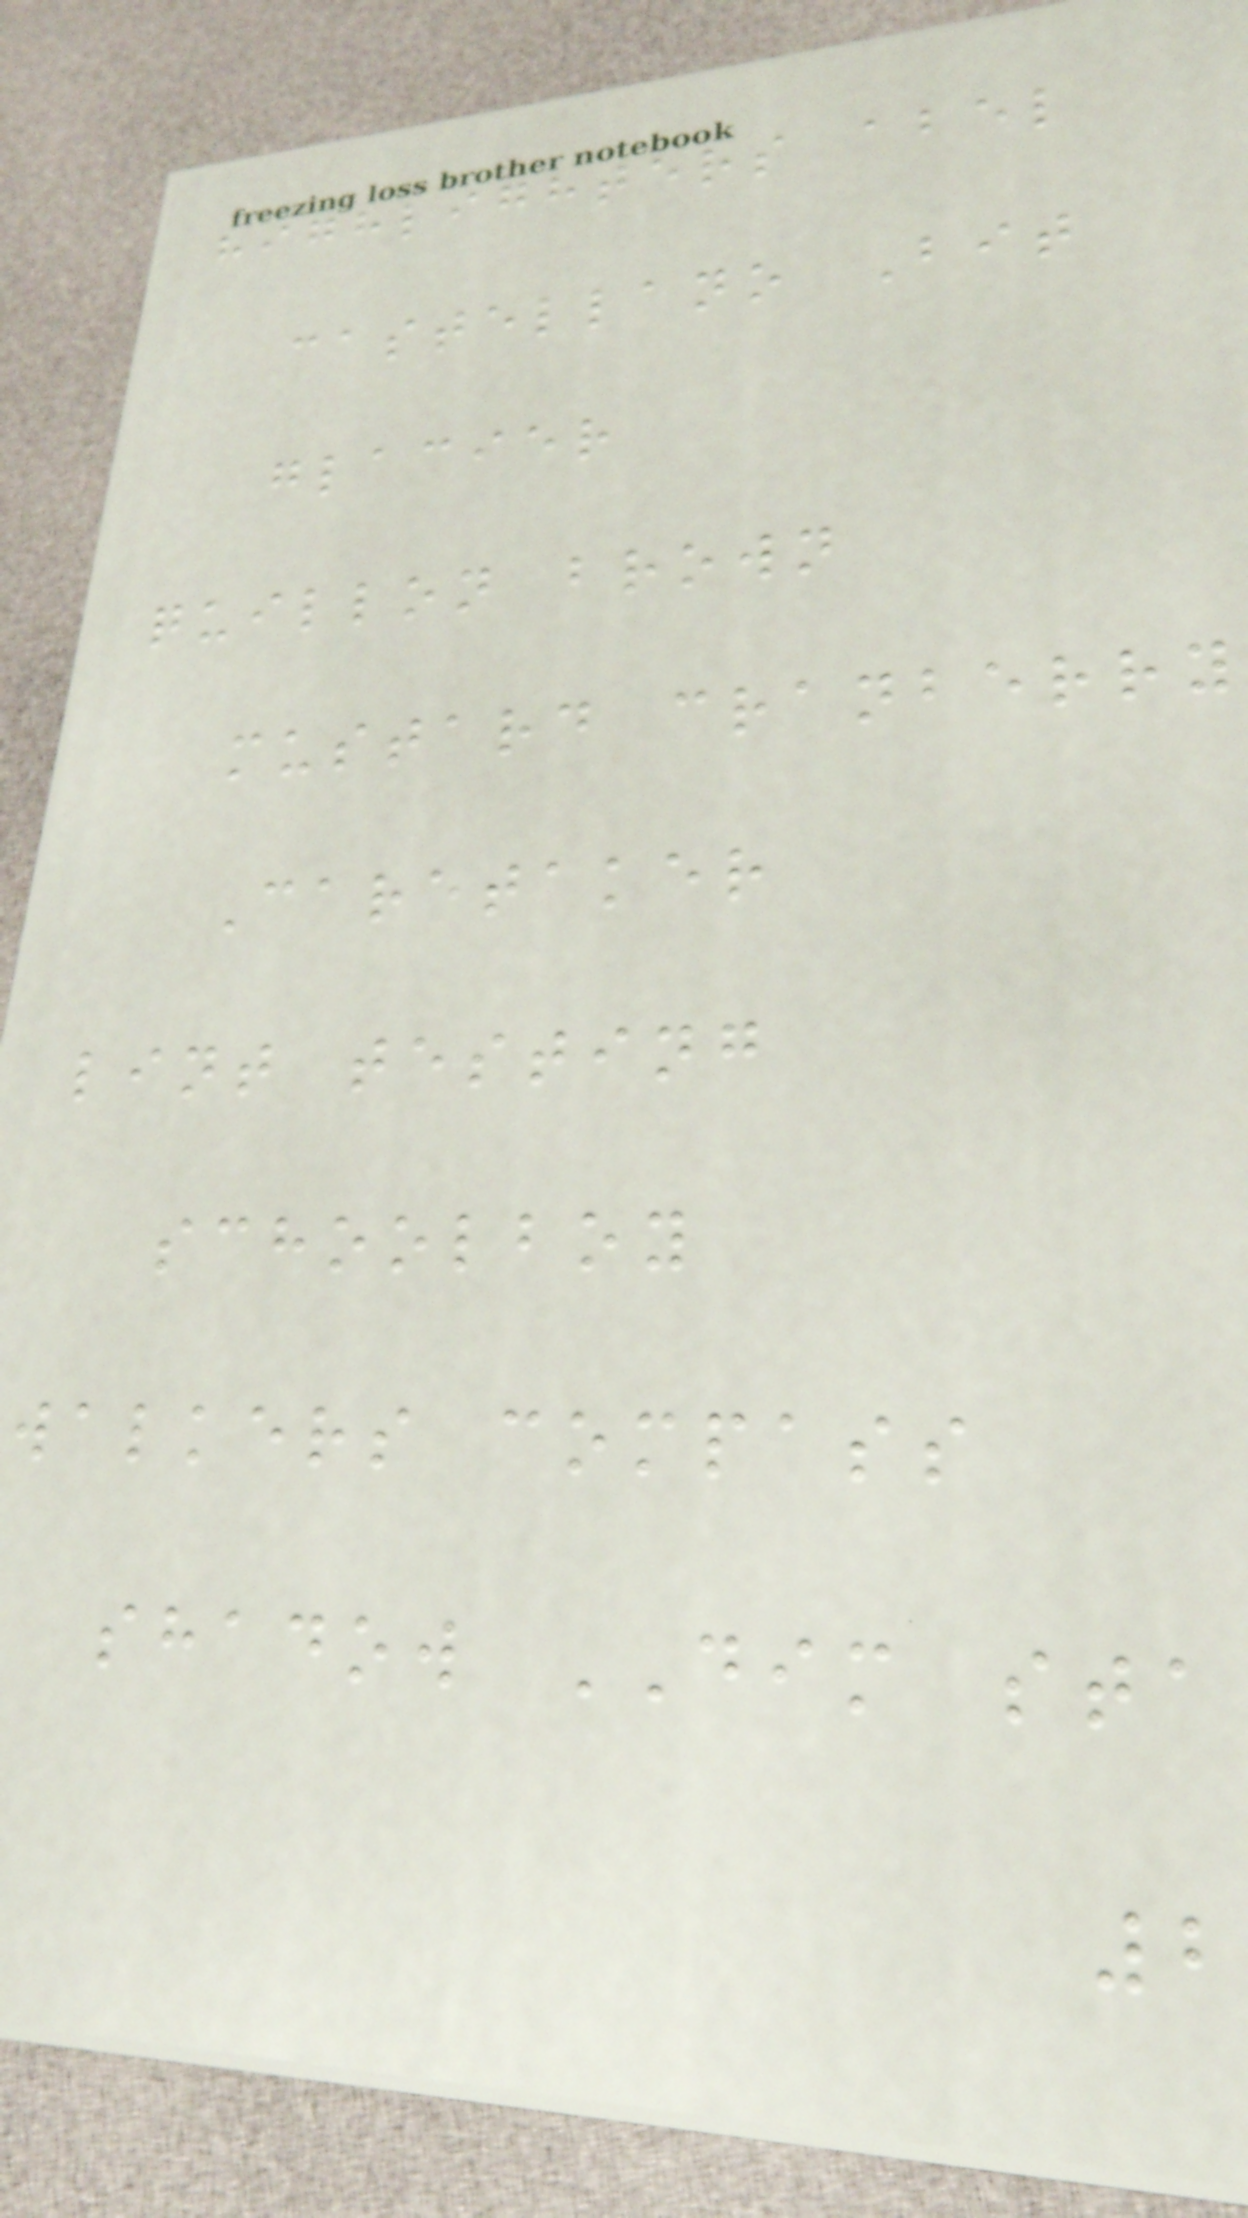highlighters abel
castellano Bit
glacier
quillon brown
mustard cranberry
Caretaker
lint testing
schoolboy
walkers compass
shadow DIM sta
